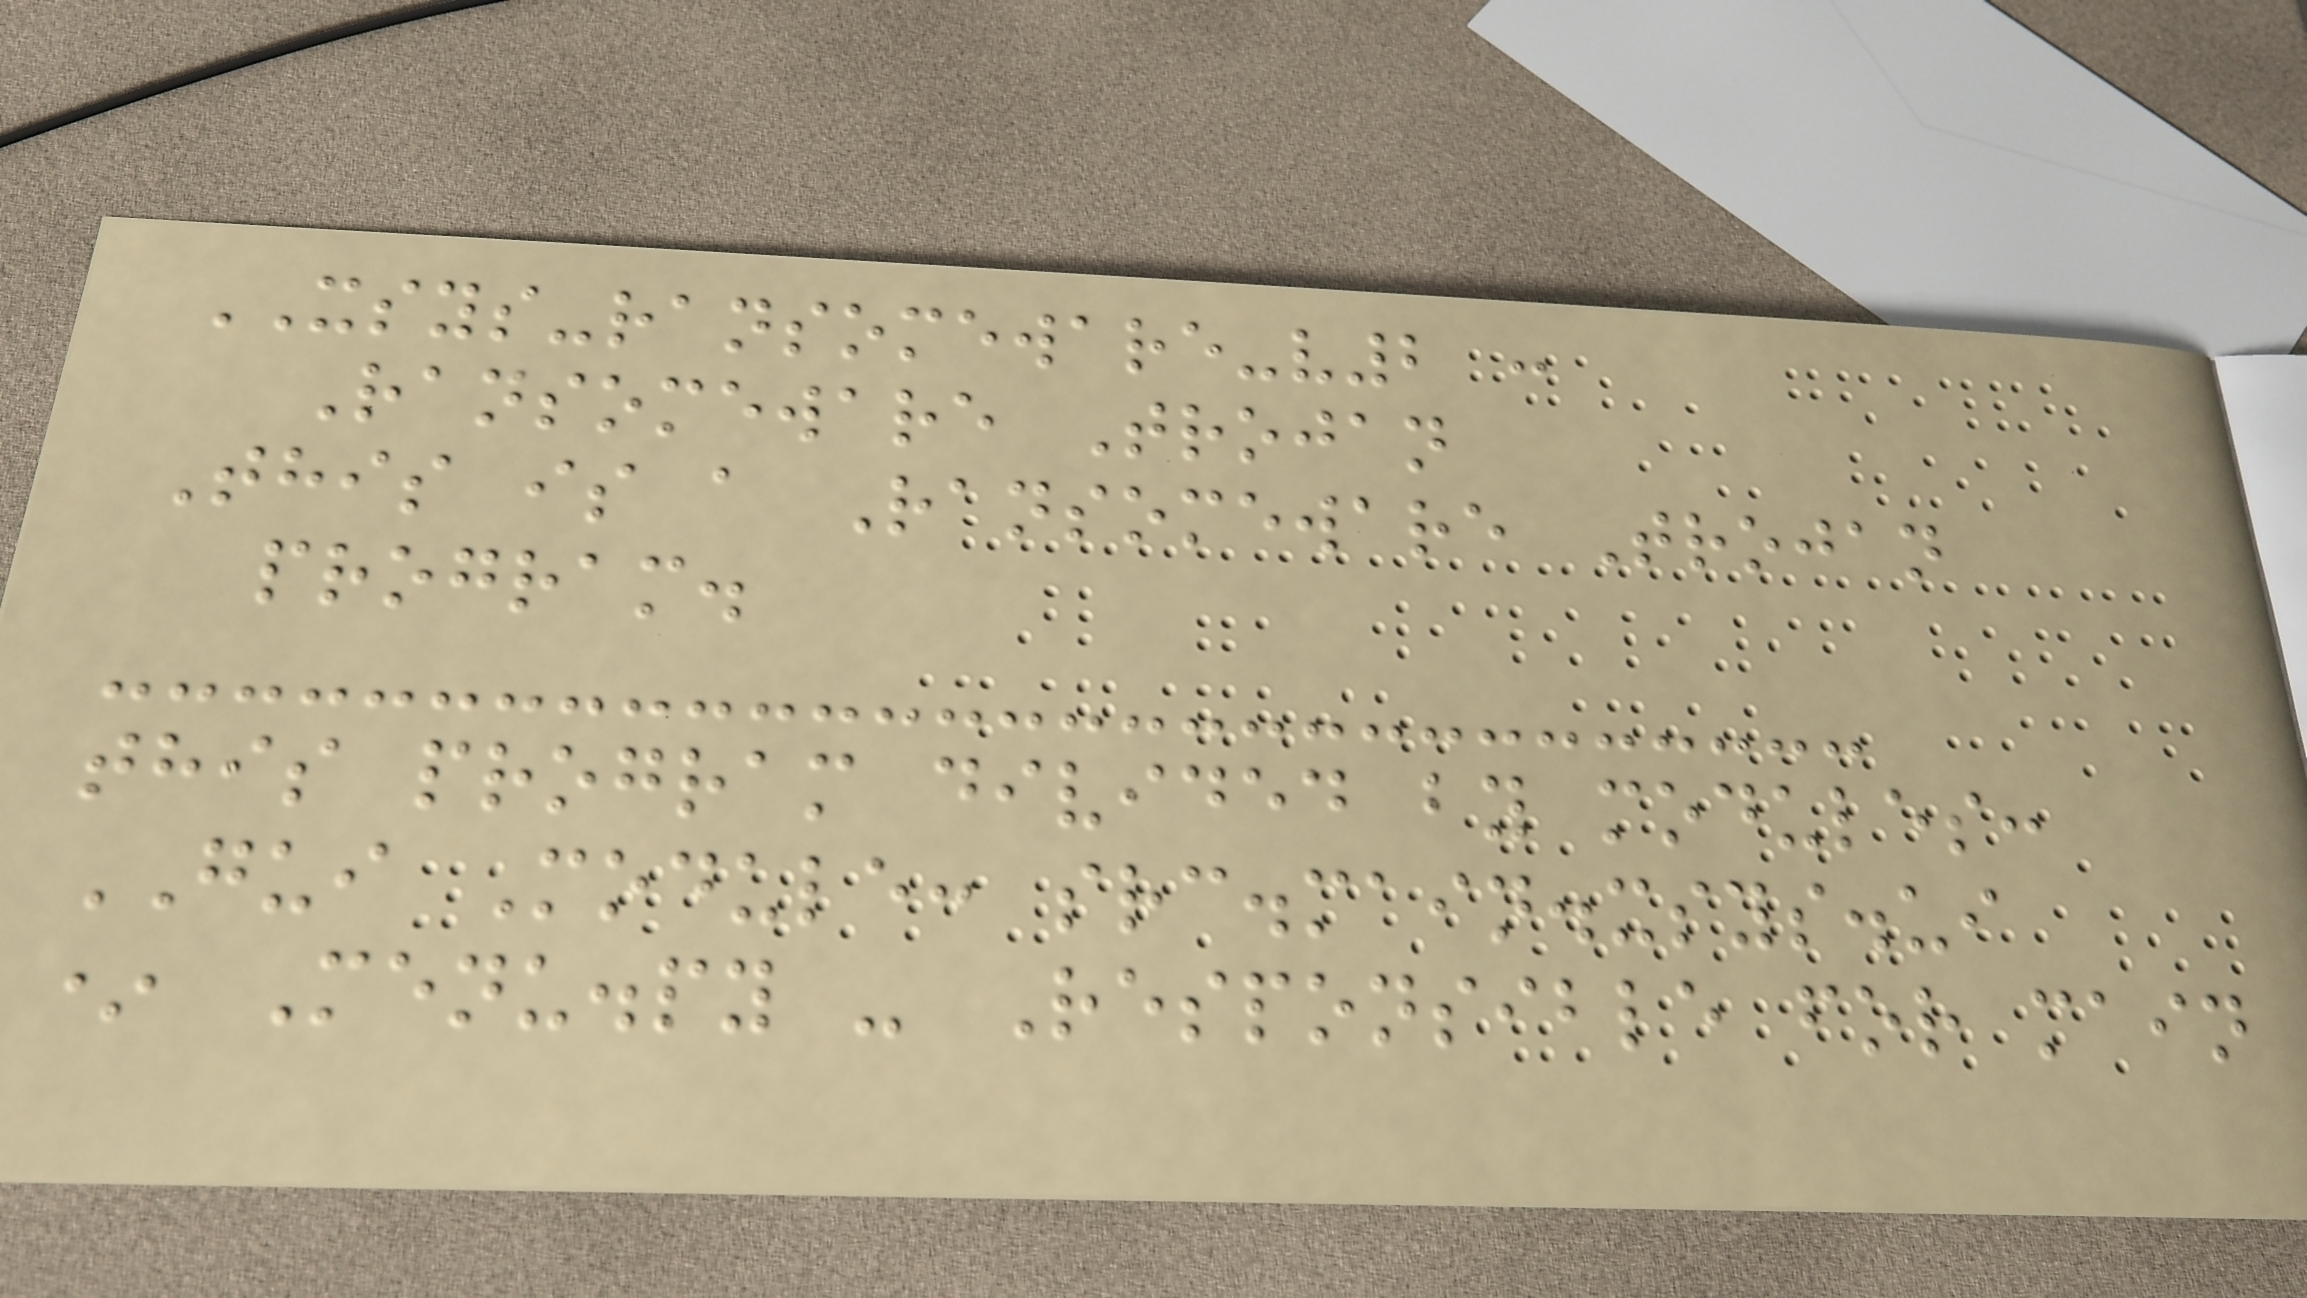XSYS-ransomeware-v2 :
Ransomeware Trojan
This is a Ransomeware Trojan
program.
this program divided by modules:
GUI Module: src.main.xsys.ui
* Menu.py - Responsible for main
